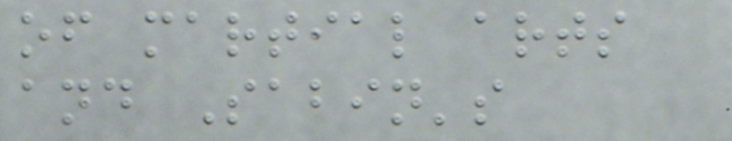of martial arts
and Sabin's
